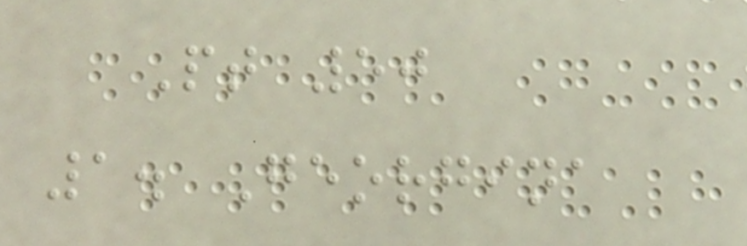Pt 50
1. Georgina
